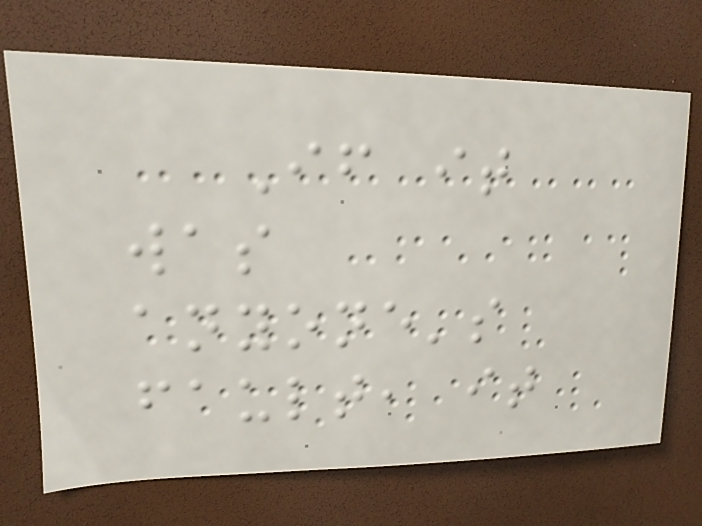If it
was
anyone's
fault, it
